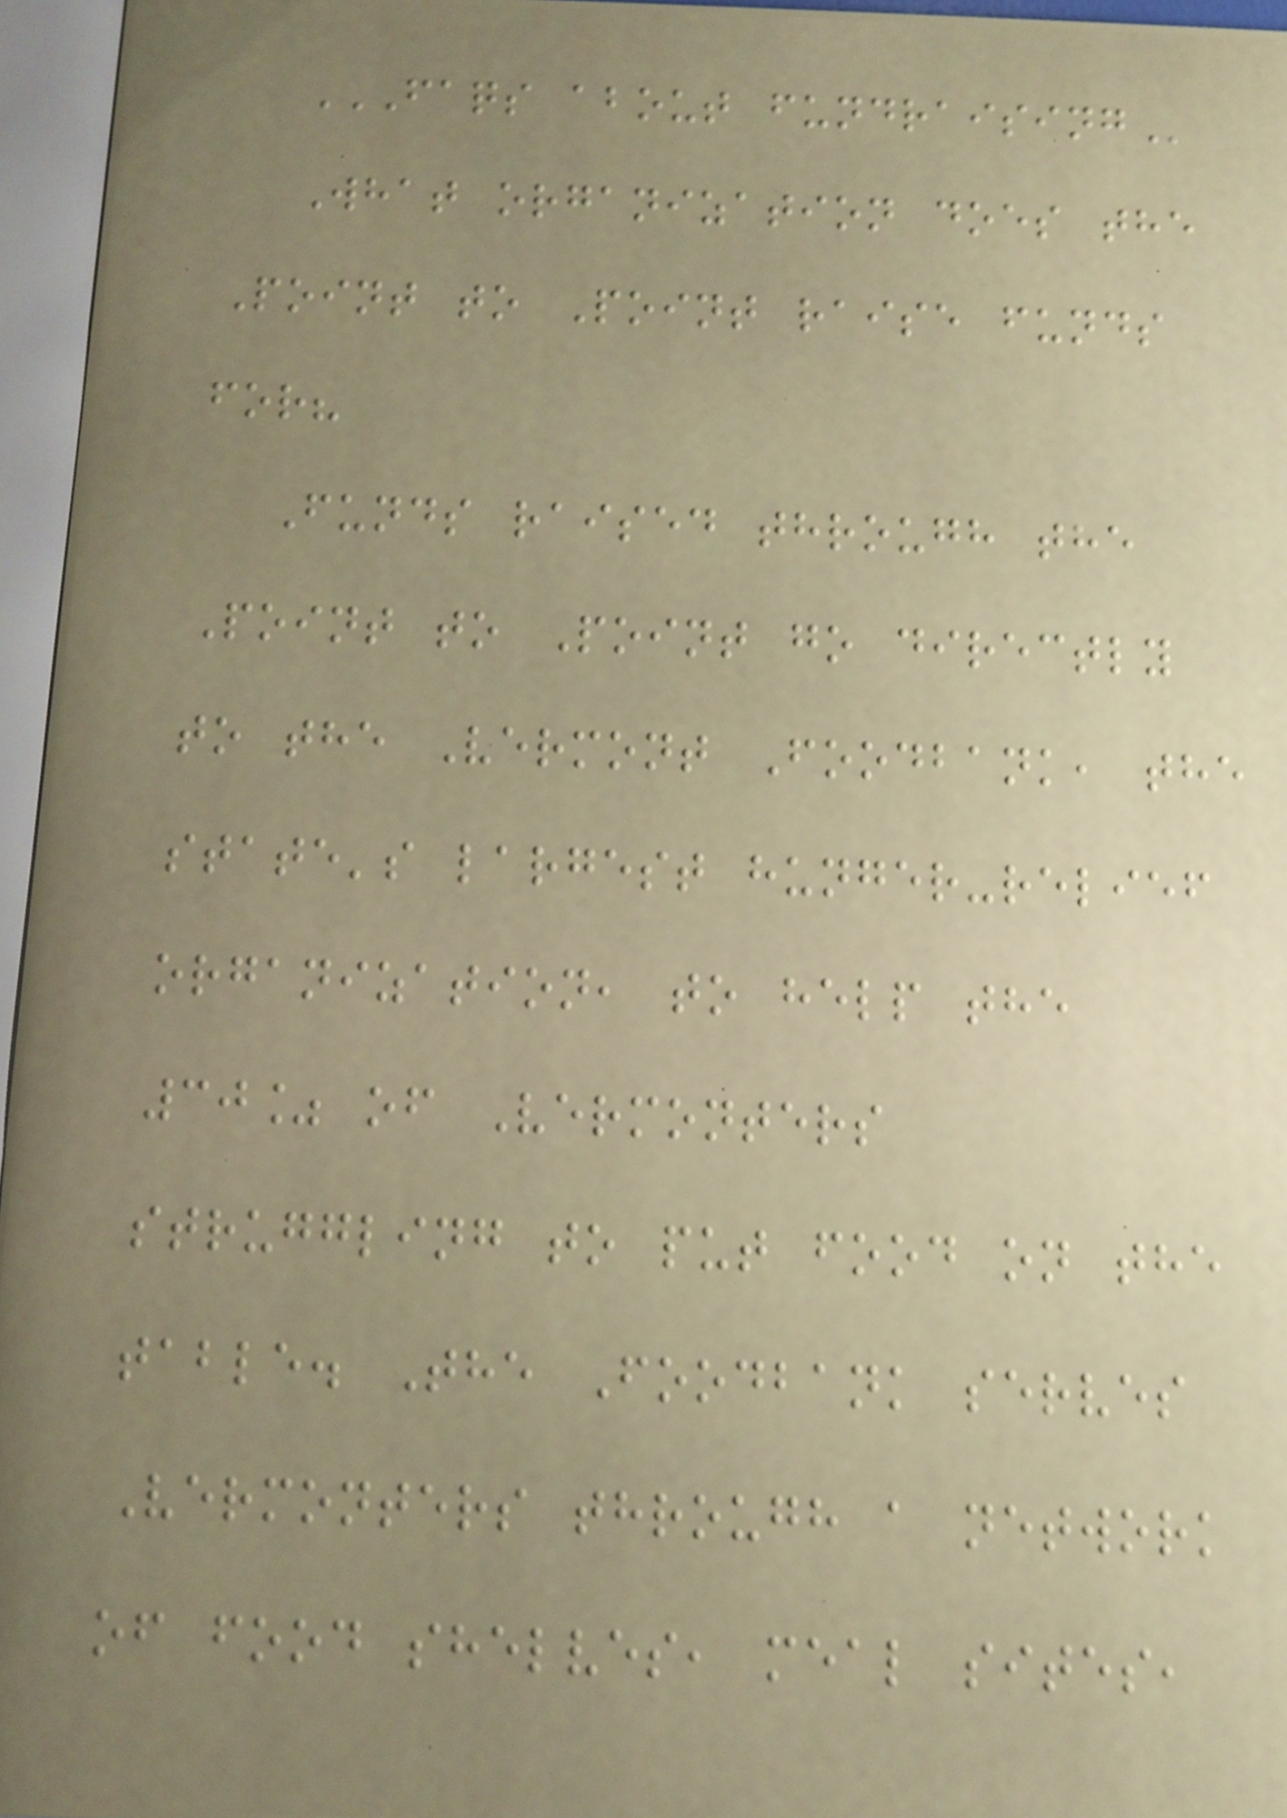FAQS ABOUT FUNDRAISING
What organization does the
Point to Point raise funds
for?
Funds raised through the
Point to Point go directly
to the Vermont Foodbank, the
state's largest hunger-relief
organization, to help the
30% of Vermonters
struggling to put food on the
table. The Foodbank serves
Vermonters through a network
of food shelves, meal sites,
